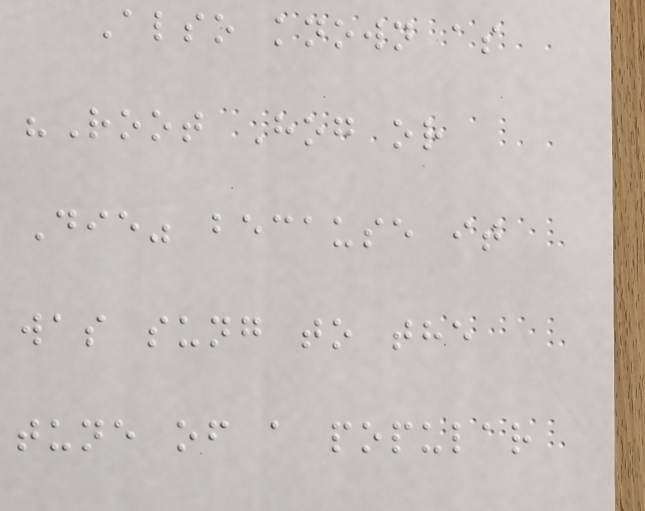Also known as
"Root Hog or
Die" because it
was sung to the
tune of a popular
